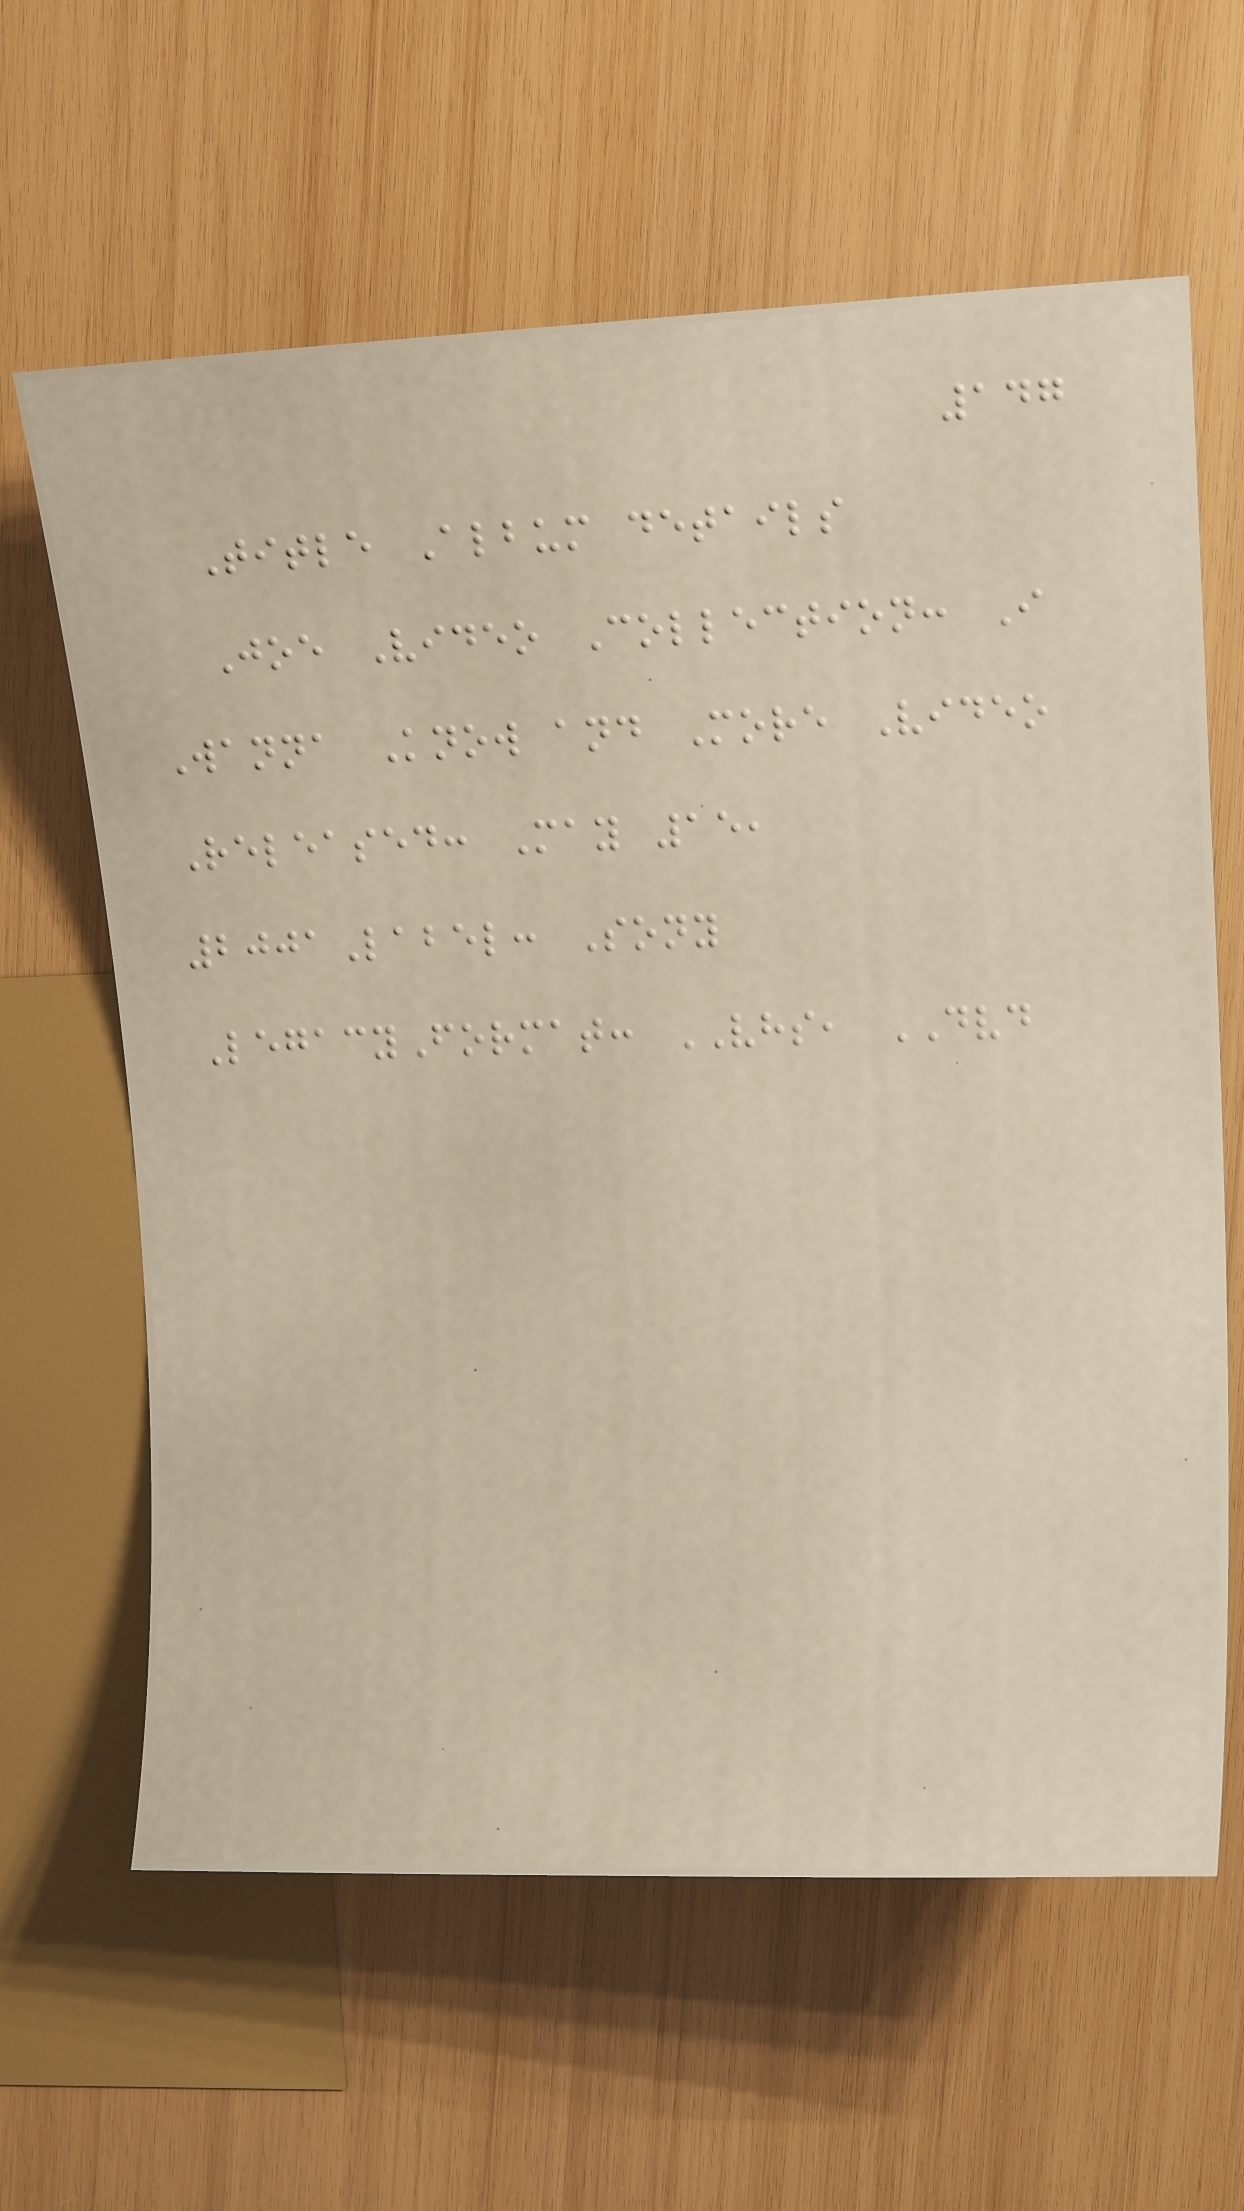147
Title Album details
Joe Video Collection: I
Wanna Know and More Video
Released: May 15,
2001Label: Sony
LegacyFormat: VHS, DVD
